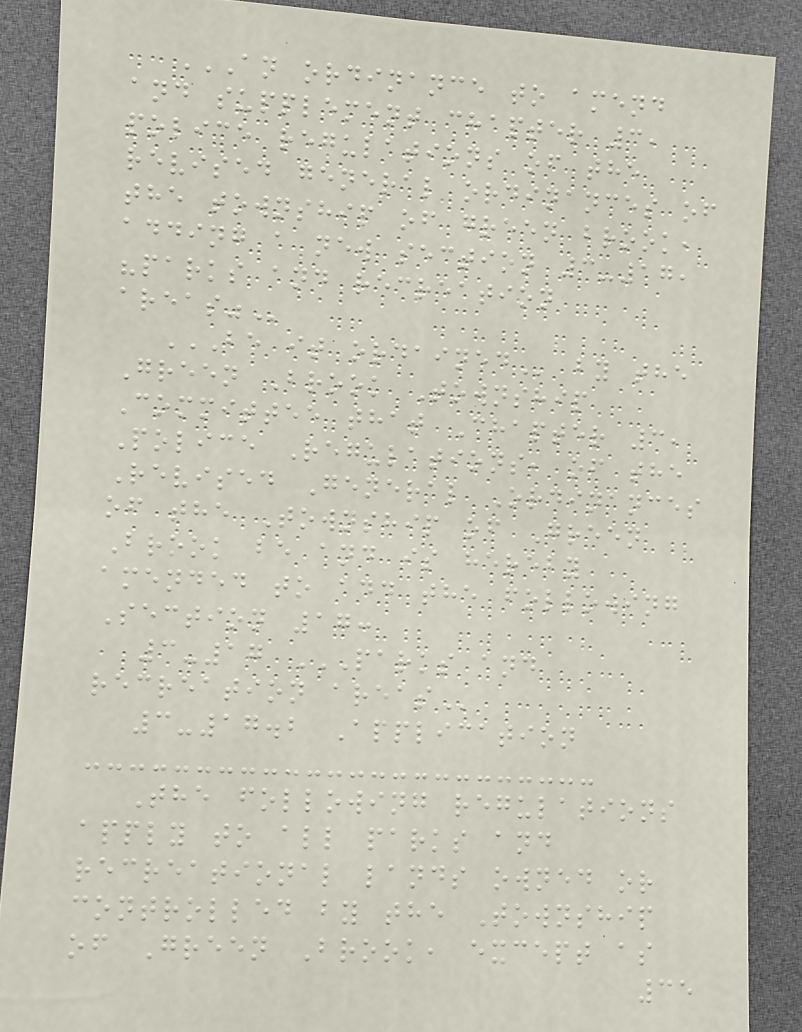AN ORDINANCE TO AMEND
AND SUPPLEMENT CHAPTER 3,
POLICE REGULATIONS OF THE
REVISED GENERAL ORDINANCES OF
THE TOWNSHIP OF GREEN BROOK,
ADDING A NEW SECTION 3-17,
"PARKS AND RECREATION
AREAS"
BE IT ORDAINED by the
Green Brook Township
Committee that Chapter 3,
Police Regulations, of the
Revised General Ordinances
of the Township of Green
Brook be and is hereby
amended to add the following
Section 17:
3-17 PARKS AND
RECREATION AREAS
3-17.2 Application
The following regulations
apply to all parks and
recreational lands owned or
controlled by the Township
of Green Brook, except as
35
